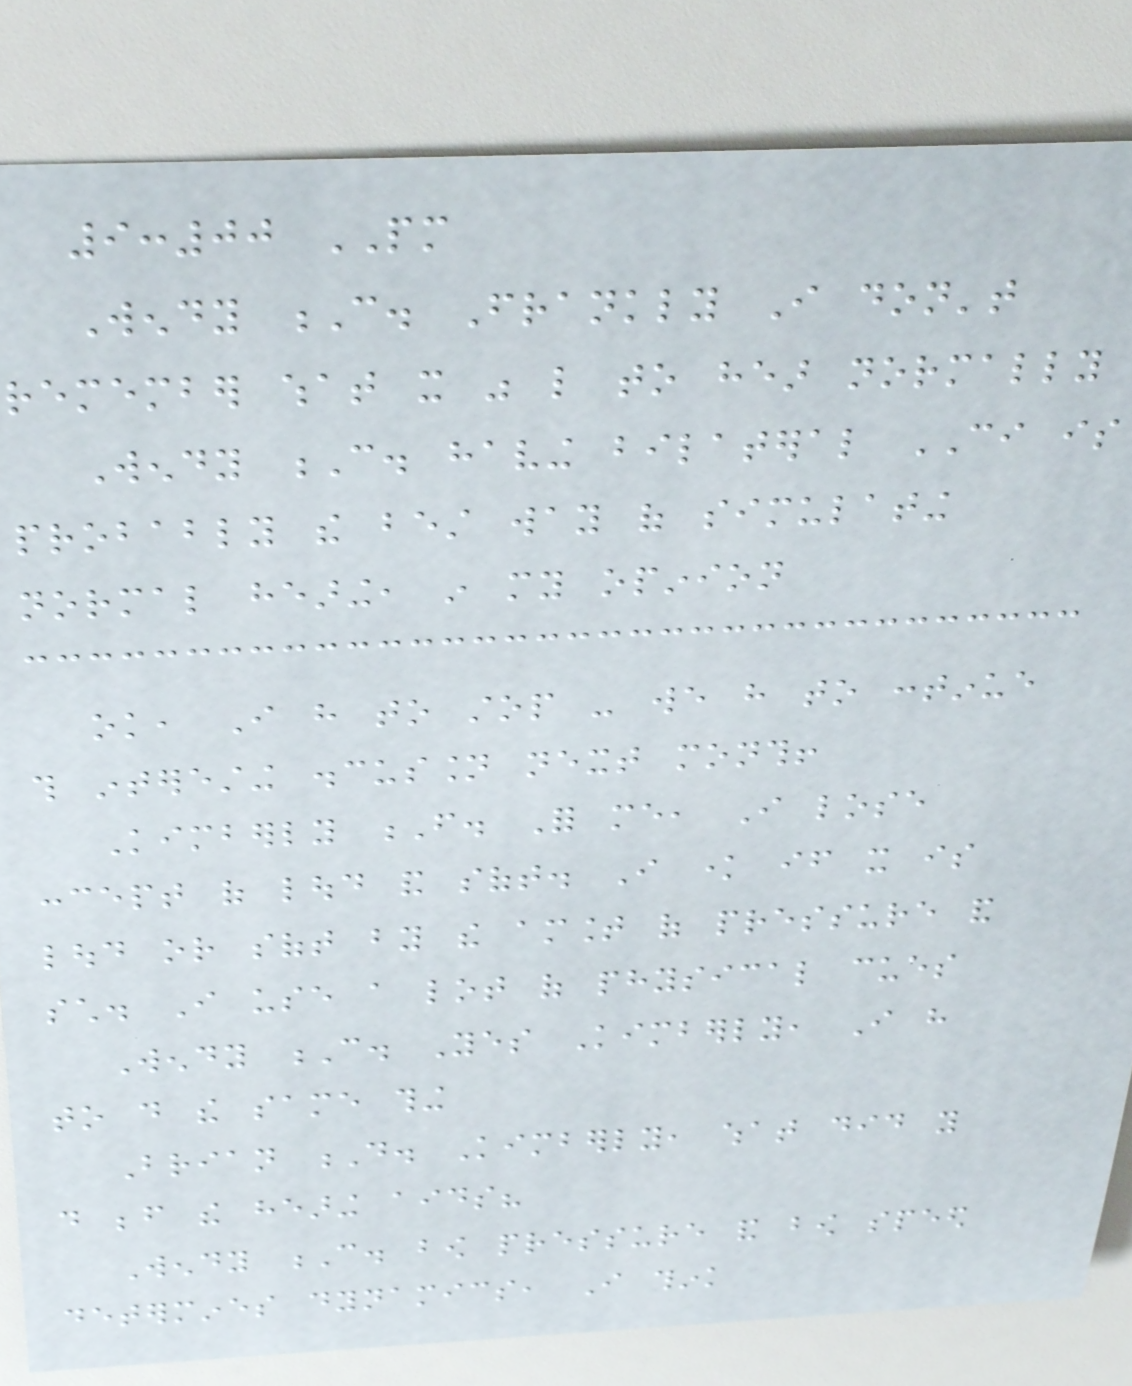9:00 PM
Wendy C. Frankly I don't
remember what it was like to hear normally
Wendy C. having bilateral CI is
probably the best way of simulating
normal hearing, in my opinion
ok, I have to stop - we have to continue
this interesting discussion next month!
Kimberly F. For me, I lose
concept of loud and soft. I know if it is
loud or soft by the amount of pressure and
such. I use a lot of physical cues
Wendy C. Yes Kimberly, I have
to do the same thing
Brian D. Kimberly, what did you
do before the hearing aids?
Wendy C. bow pressure and bow speed
determines dynamics, I think
